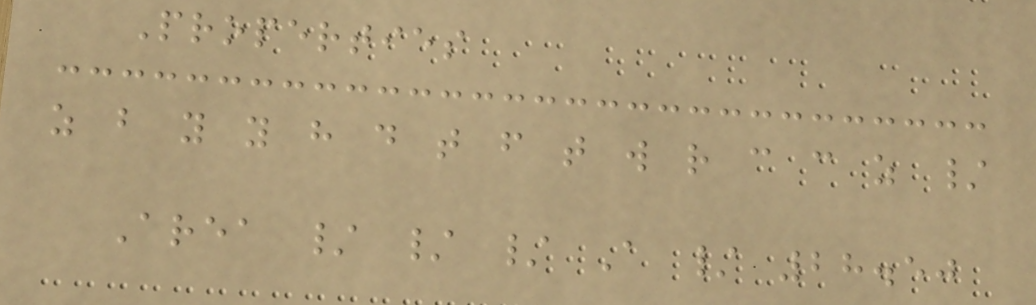Properties
z b y y h d t f t w r c c z /
Area / / / A / 28.50
